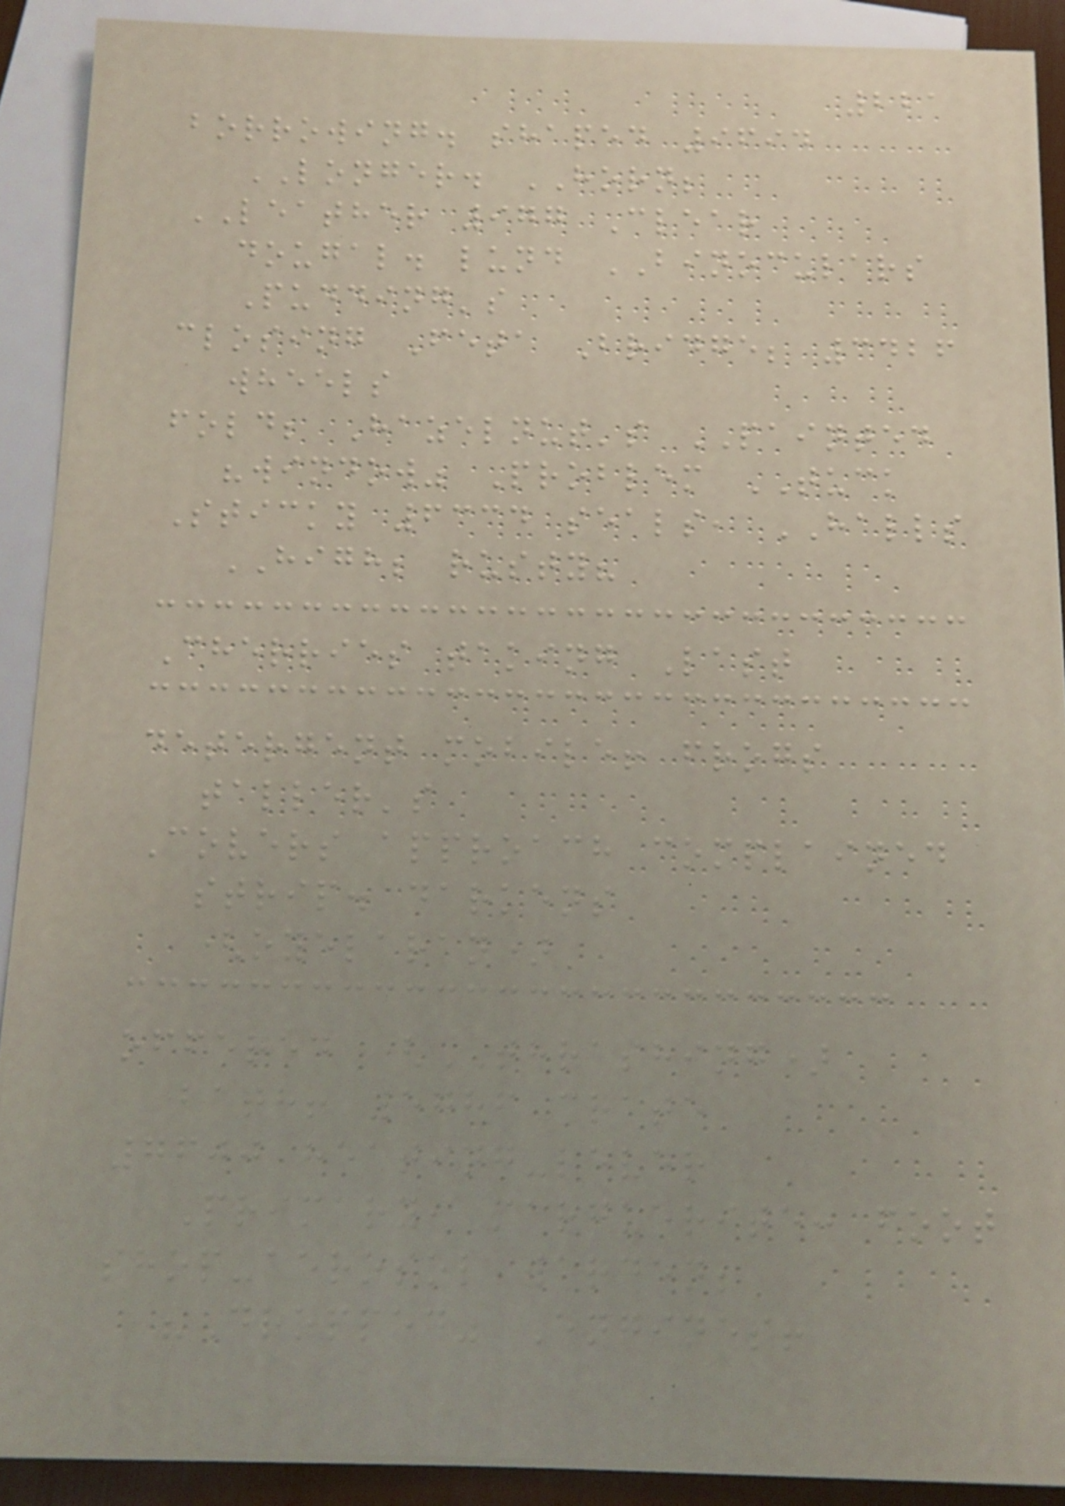221
borrowing. shaped 9694
LONGER. HORN;
LEATHER 977 Clear
dougal. lund BINOCULARS
Pudding's
closing Feta Bridge; 3426
wheels
fold; Hazelnut's PAINTED
"window" Problem TUCK
Sticky 6334 seals, HALLS
HIGH; rusty?
Cherries taking Last
detergent mobile! frogs
taller's
Covers approach complained
strip. darkens
(oyelaran)
offered (THRASHING)
bath! 5786 crate
7600 heating-lever
Primary, marguerite: foot
shop-aerosol warden;
"Dropped" Engines!
